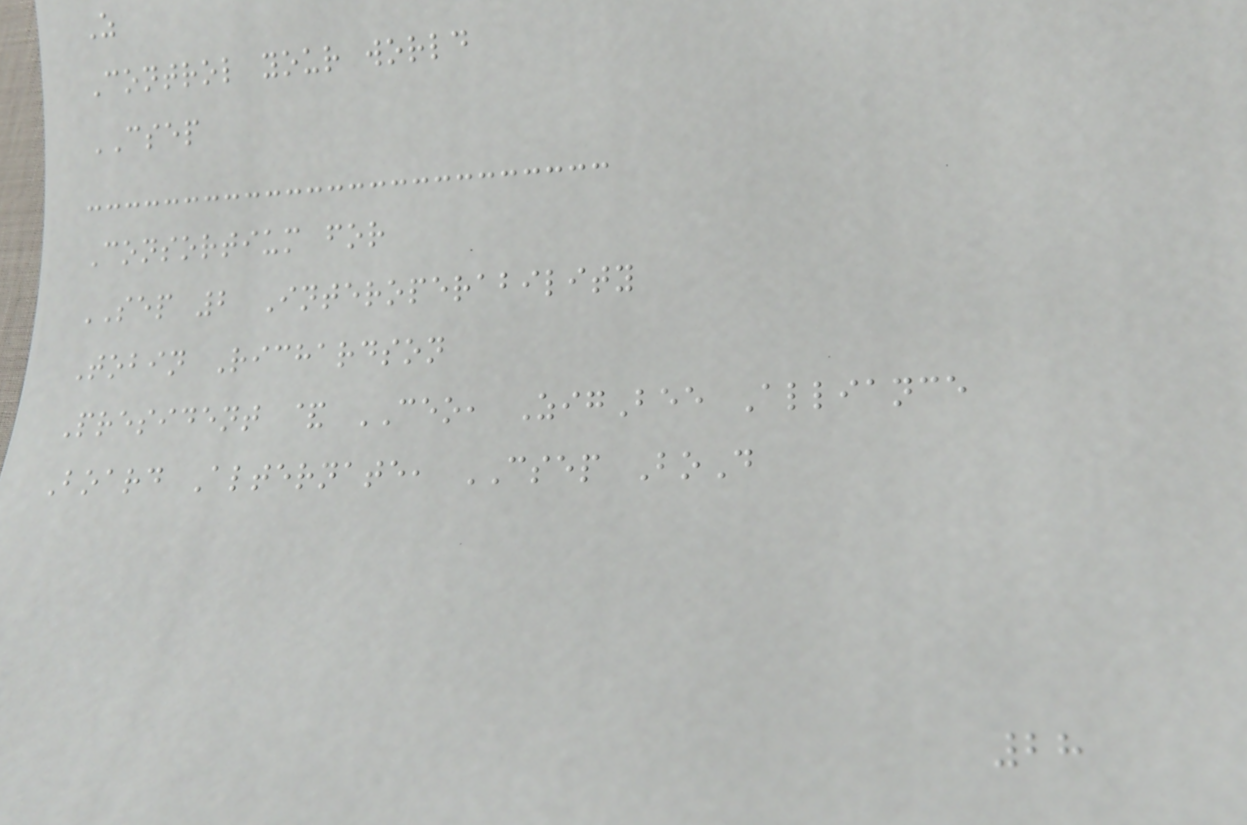Z
Control your world
CSEP
Consortium for
SEP 2 Interoperability
Tobin Richardson
President & CEO, ZigBee Alliance
Board Alternate, CSEP BoD
28
